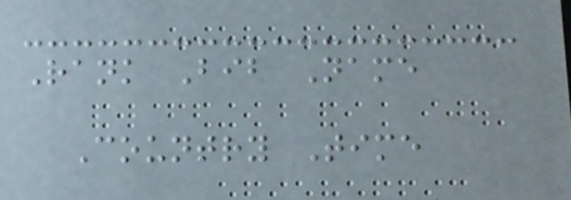Rank Bib Name
Country Time
